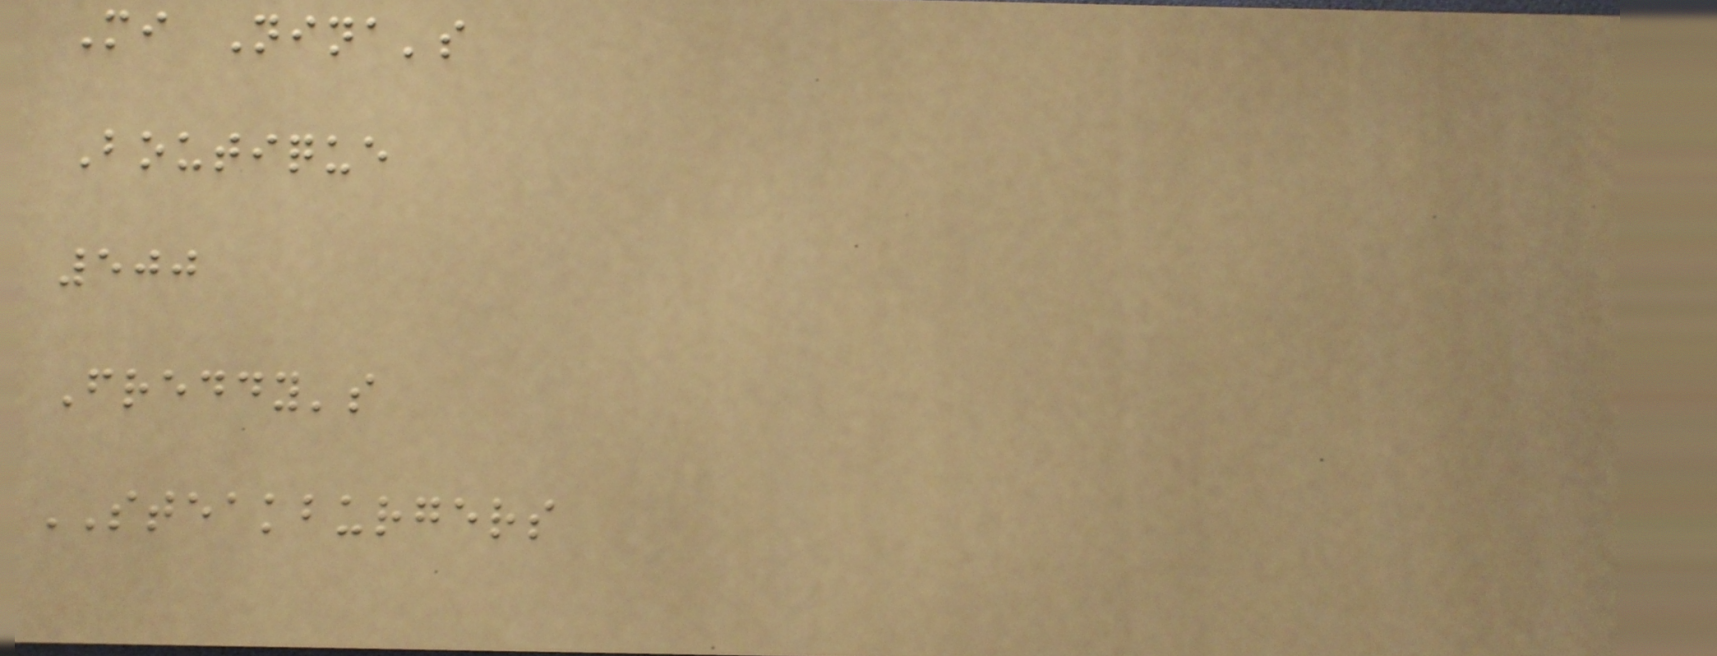Mi Nina's
Boutique
500
Freddy's
STEAKBURGERS
